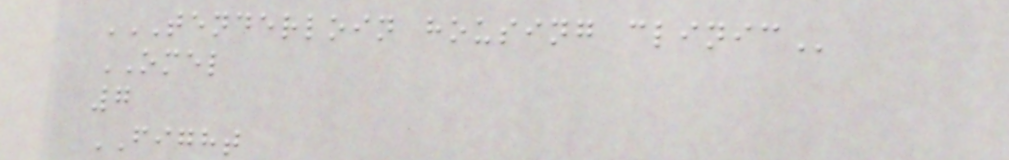TENDERLOIN HOUSING CLINIC
OMEL
7
FIGHT
